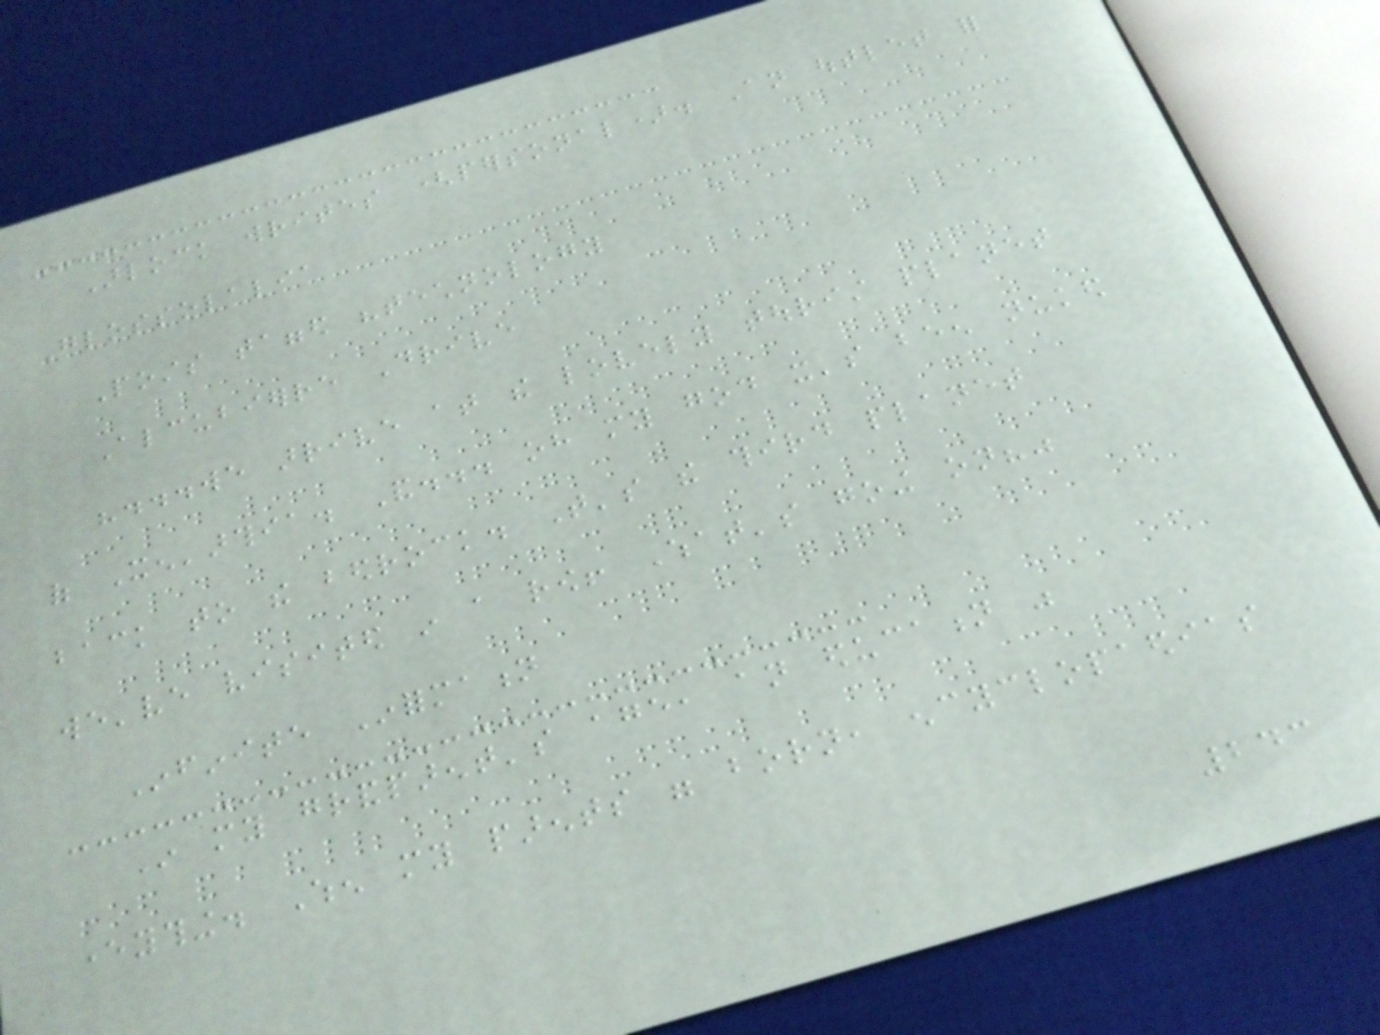Arlock writes (personal). An outlet for
Glossolalia
Posts tagged "technology
Alcubierre Drive
"...we arrive at the lovely tourist planet
of Xen'arthia. And... oh my god it's been nuked
back to the bedrock. That's the third planet
we've visited in a row! What's going on?"
Infinite Information
In my grandparent's age, an education was
everything. When my parents were born, encyclopaedias
243
